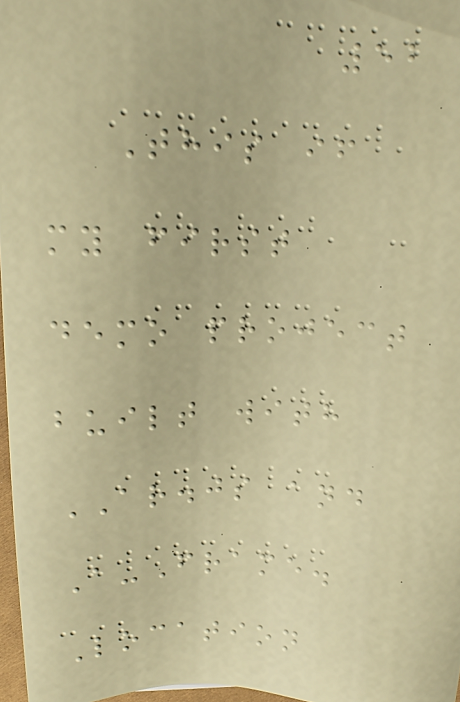52
This if
my first
demo project
built with
AR.js and
A-Frame.
Location
